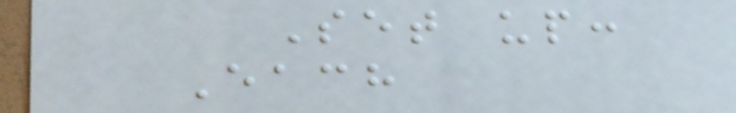Set up:
Each
